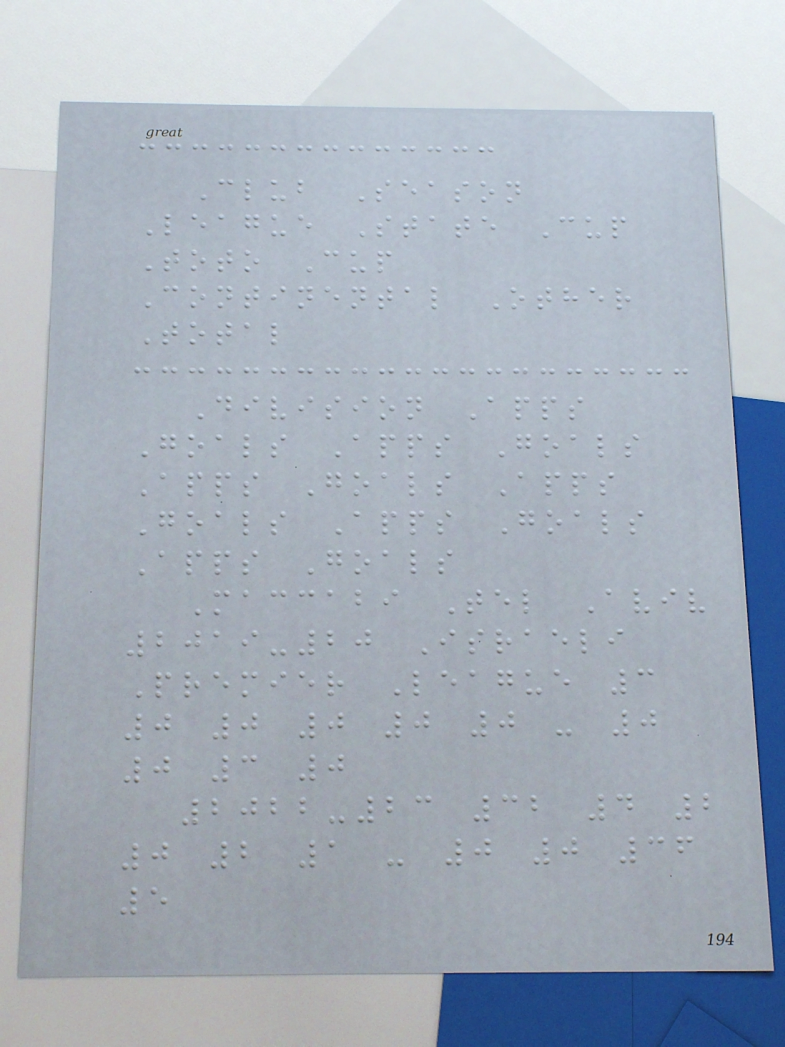Club Season
League State Cup
Toto Cup
Continental Other
Total
Division Apps
Goals Apps Goals
Apps Goals Apps
Goals Apps Goals
Apps Goals
Maccabi Tel Aviv
2019-20 Israeli
Premier League 3
0 0 0 0 0 - 0
0 3 0
2022-23 32 4 2
0 2 1 - 0 0 36
5
